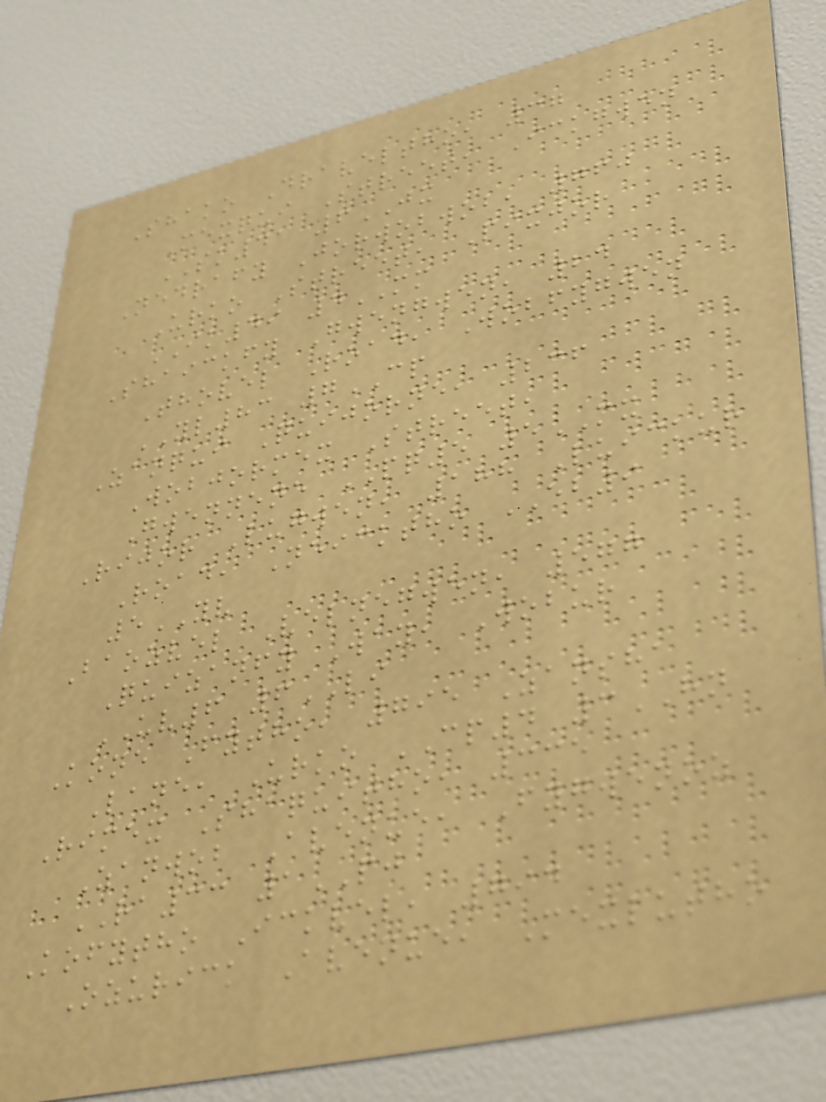Shako Draveltho, 37
Mexqui Street, Ickgwen
SK41 6JX
Nedrafy Jorwobwob, 760
Urko Street, Pixjor
IK49 4MM
Shaickfy Gwengwen, 24
Thovel Road, Wobfygwen
YL83 7CP
Zanqui Quijorne, 236
Wobjormex Street,
Gwennene PQ5 5MX
Rijor Lugwen, 188 Luickur
Road, Neicktho EB9
5YV
Baozvel Velnegwen, 577
Quizanfy Way, Wobur
UV6 6LI
Kone Fytho, 795 Zansha
Lane, Urko CP4 3HN
Rimex Shaquitho, 335
Zanwob Avenue, Fygwenoz
RA33 1PJ
Kofytho Ickvel, 794
Ozurick Avenue, Mexlutho
